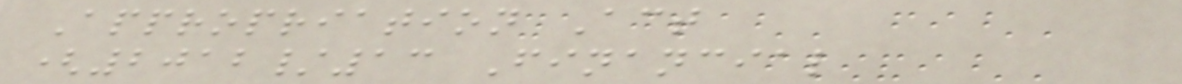Appropriation Act
(2012/13 Financial
